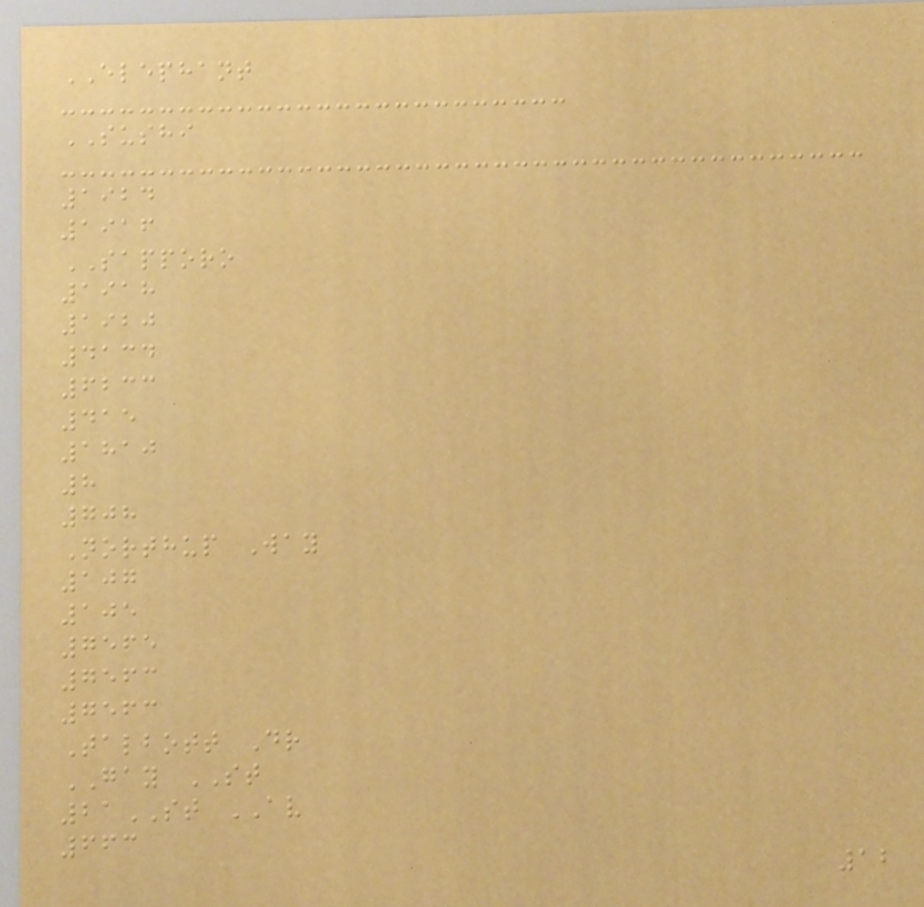ELEPHANT
SUSHI
1924
1916
SAPPORO
1918
1920
4134
6233
415
1810
8
708
Northup Way
107
105
7565
7563
7563
Talbott Dr
GAY ST
21ST AV
663
12
